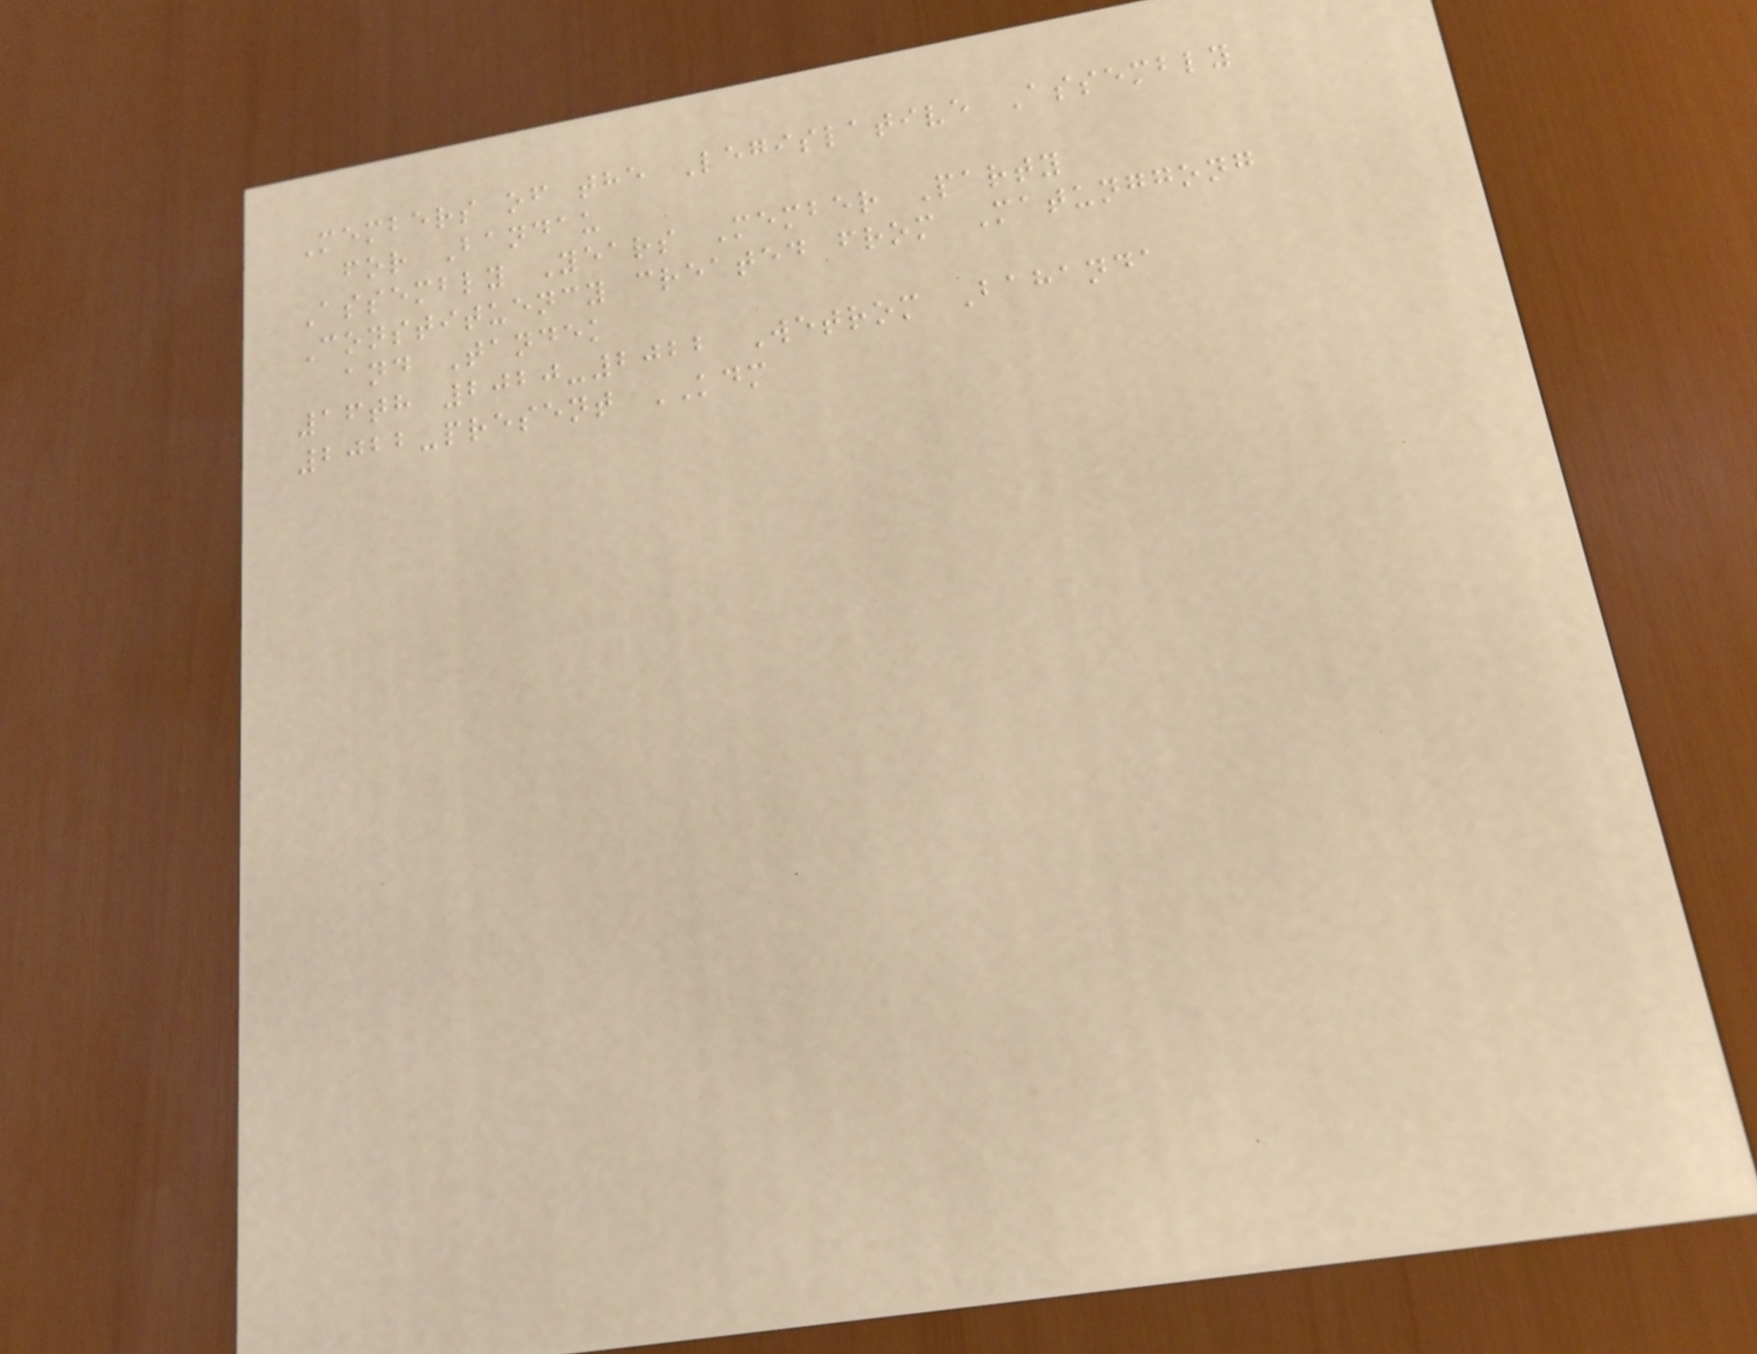Members of the Legislative Assembly
for Bandau
Assembly Years Member Party
Constituency created from Matunggong
and Tandek
16th 2020-2022 Wetrom Bahanda
2022-present KDM
